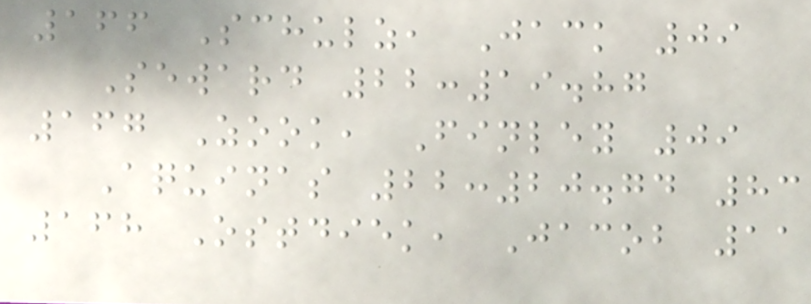166 Schulz, Jack 09
Seward 22:19.87
167 Zook, Finley 09
Aquinas 22:20.74 83
168 Ostdiek, Jacob 11
